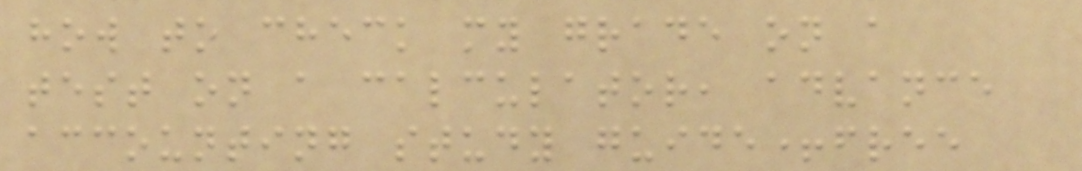how to check my grade on a
test on a calculator, advance
accounting study guide+free
